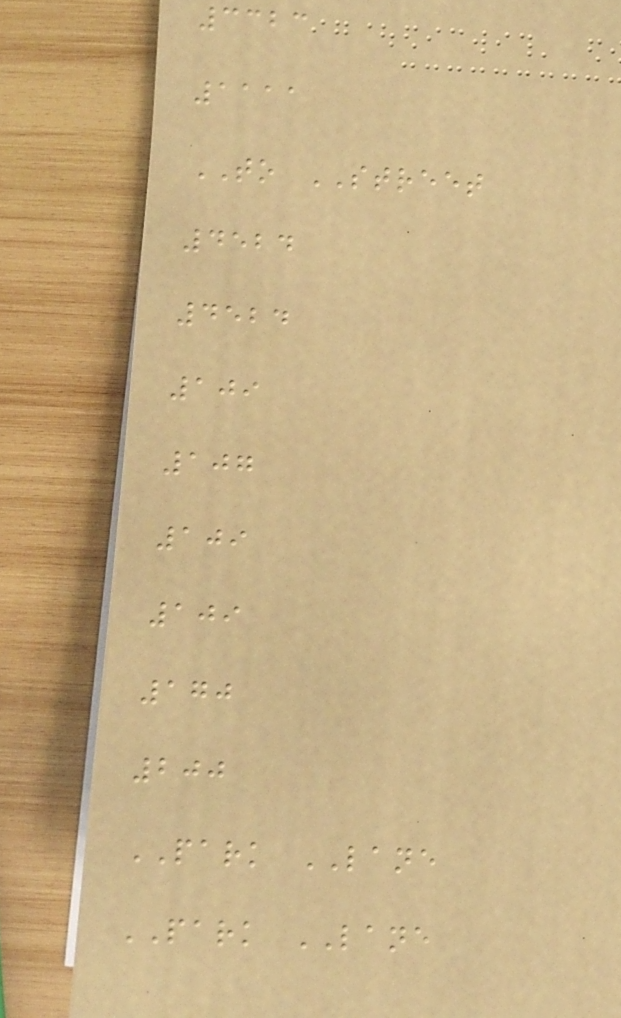3323
1111
TO STREET
4524
4524
109
107
109
109
170
200
PARK LANE
PARK LANE
